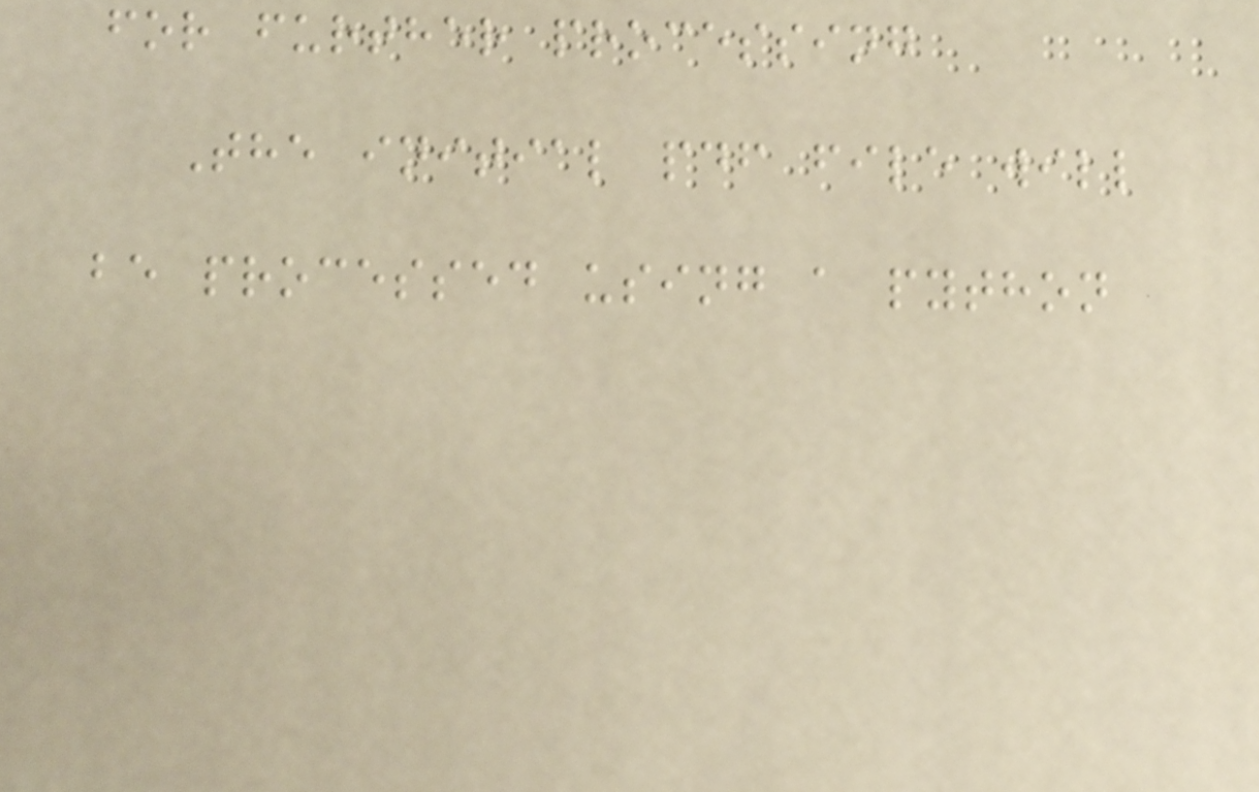for further processing
The initial pdf file will
be processed using a python
